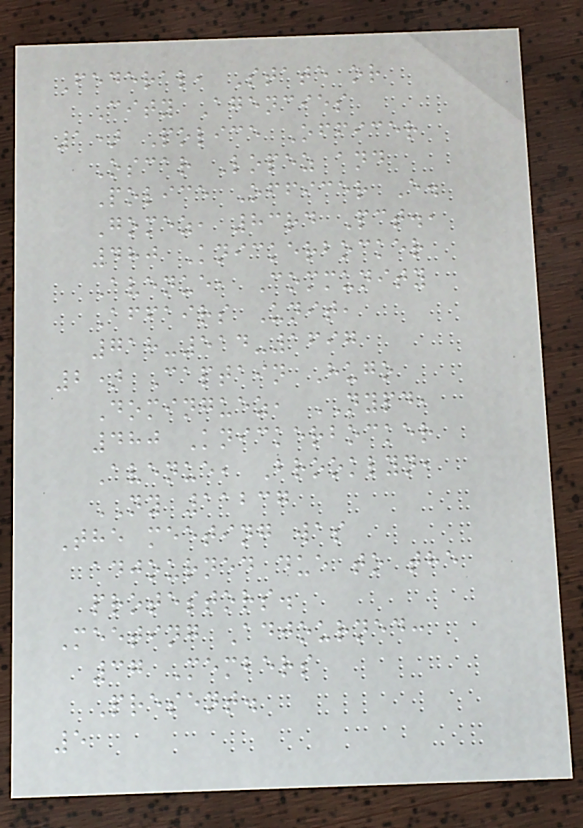Federal, State or
City Agencies
1) Police Officer
Oscar Lopez and
Police Officer E.
Gomez, 83rd Pct.,
480 Knickerbocker
Avenue, Community
Affairs Unit,
718-514-1697
2) Captain Hugo
Dominguez, NYPD,
480 Knickerbocker
Avenue, Brooklyn,
NY 11237
The meeting was
adjourned due to the
protestors.
Meeting Adjourned:
37 Members
Present.
5
